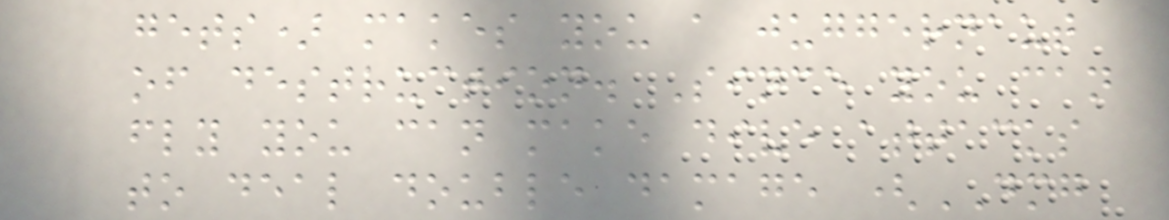gets) makes you a juggernaut
of destruction. Since you can
fly you can make dive attacks
to deal double damage (DMG
